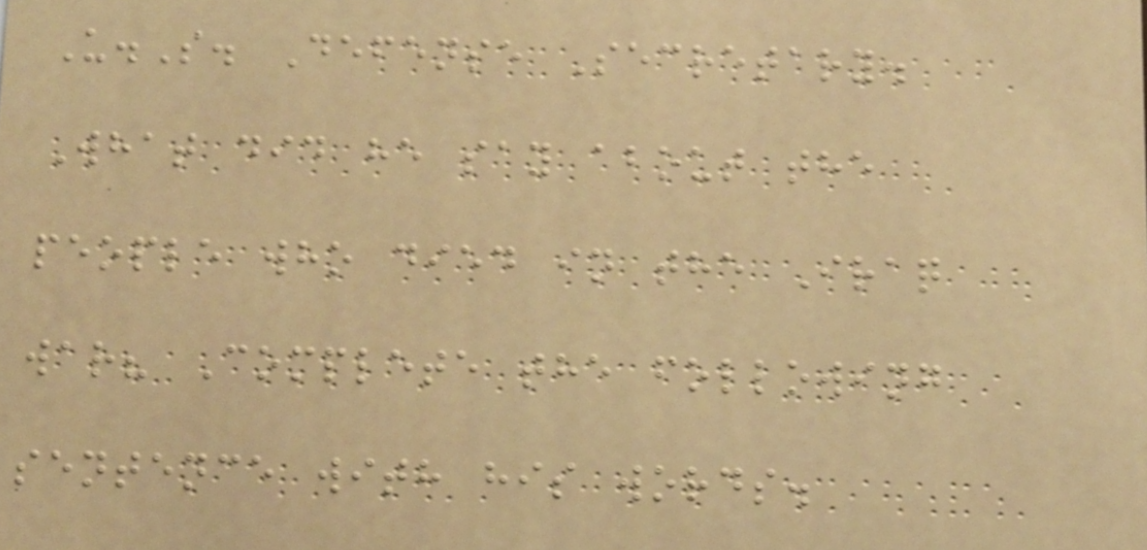U.S. Defense Secretary.
What did he say about the
people who died in the Iraq
war? Complete the following
sentence with his words.
